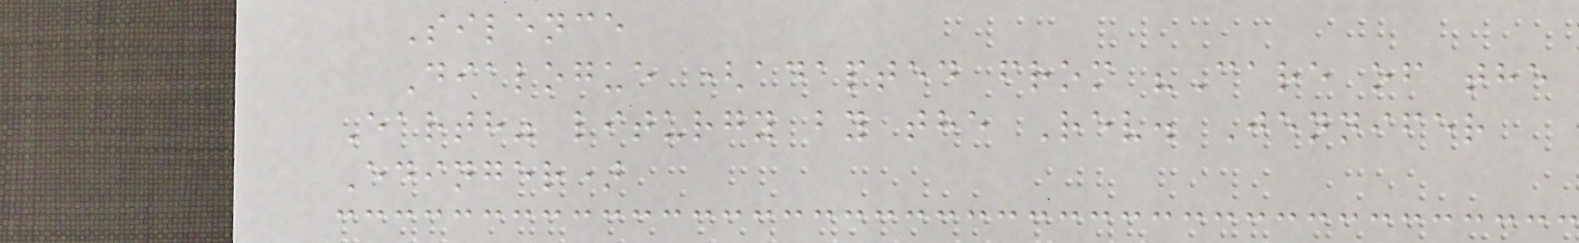Silence
Dialogue (adapted from "Care of the
Earth" liturgy by the Rev. Jennifer
Edinger)
